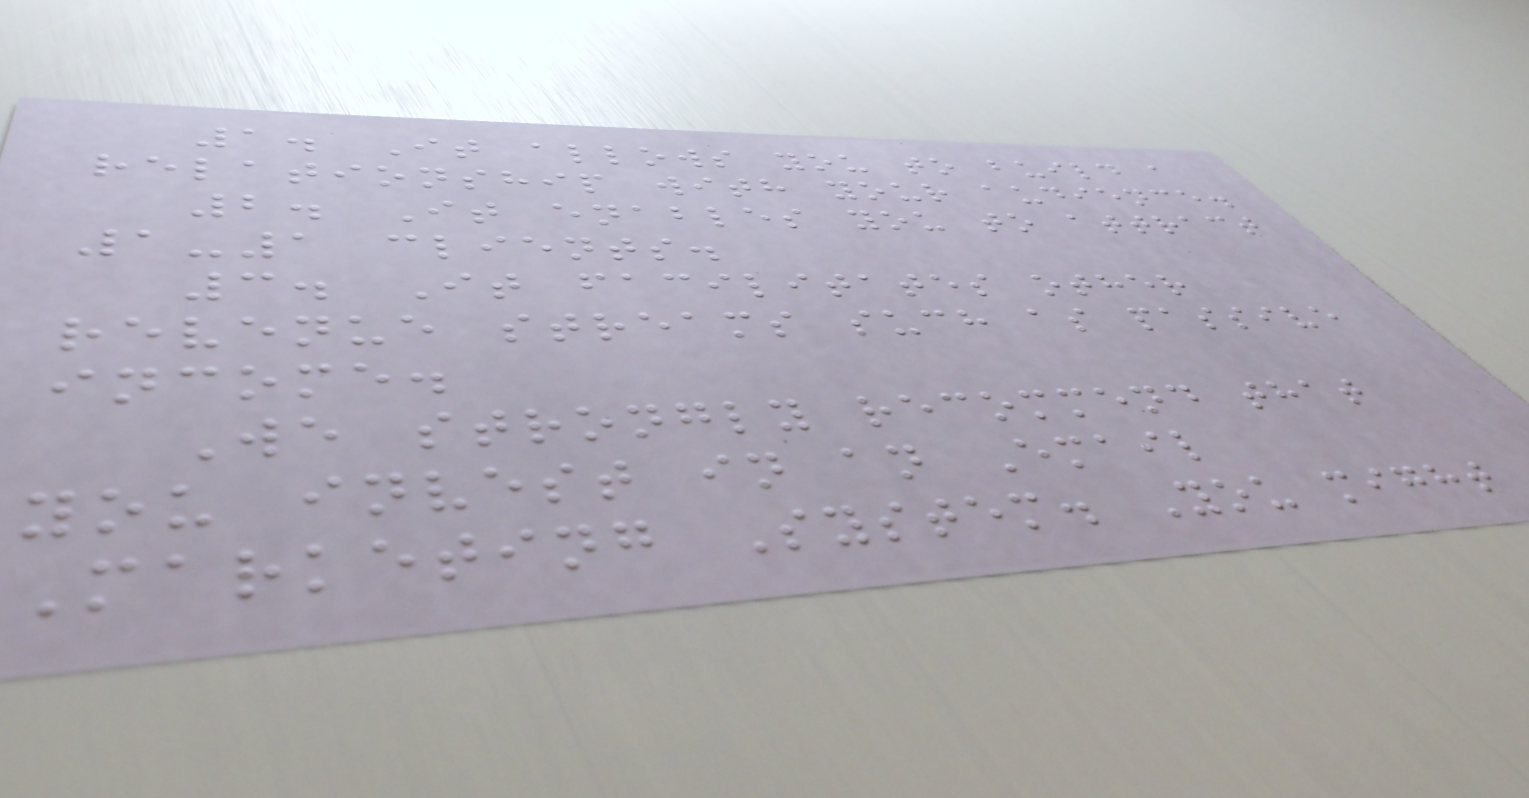1. It allows you to build a
relationship with your audience.
2. It enables you to attract
1-1 clients.
3. It facilitates other
revenue streams such as passive
income.
We strongly recommend that
you invest in an Email
Marketing System. You might
